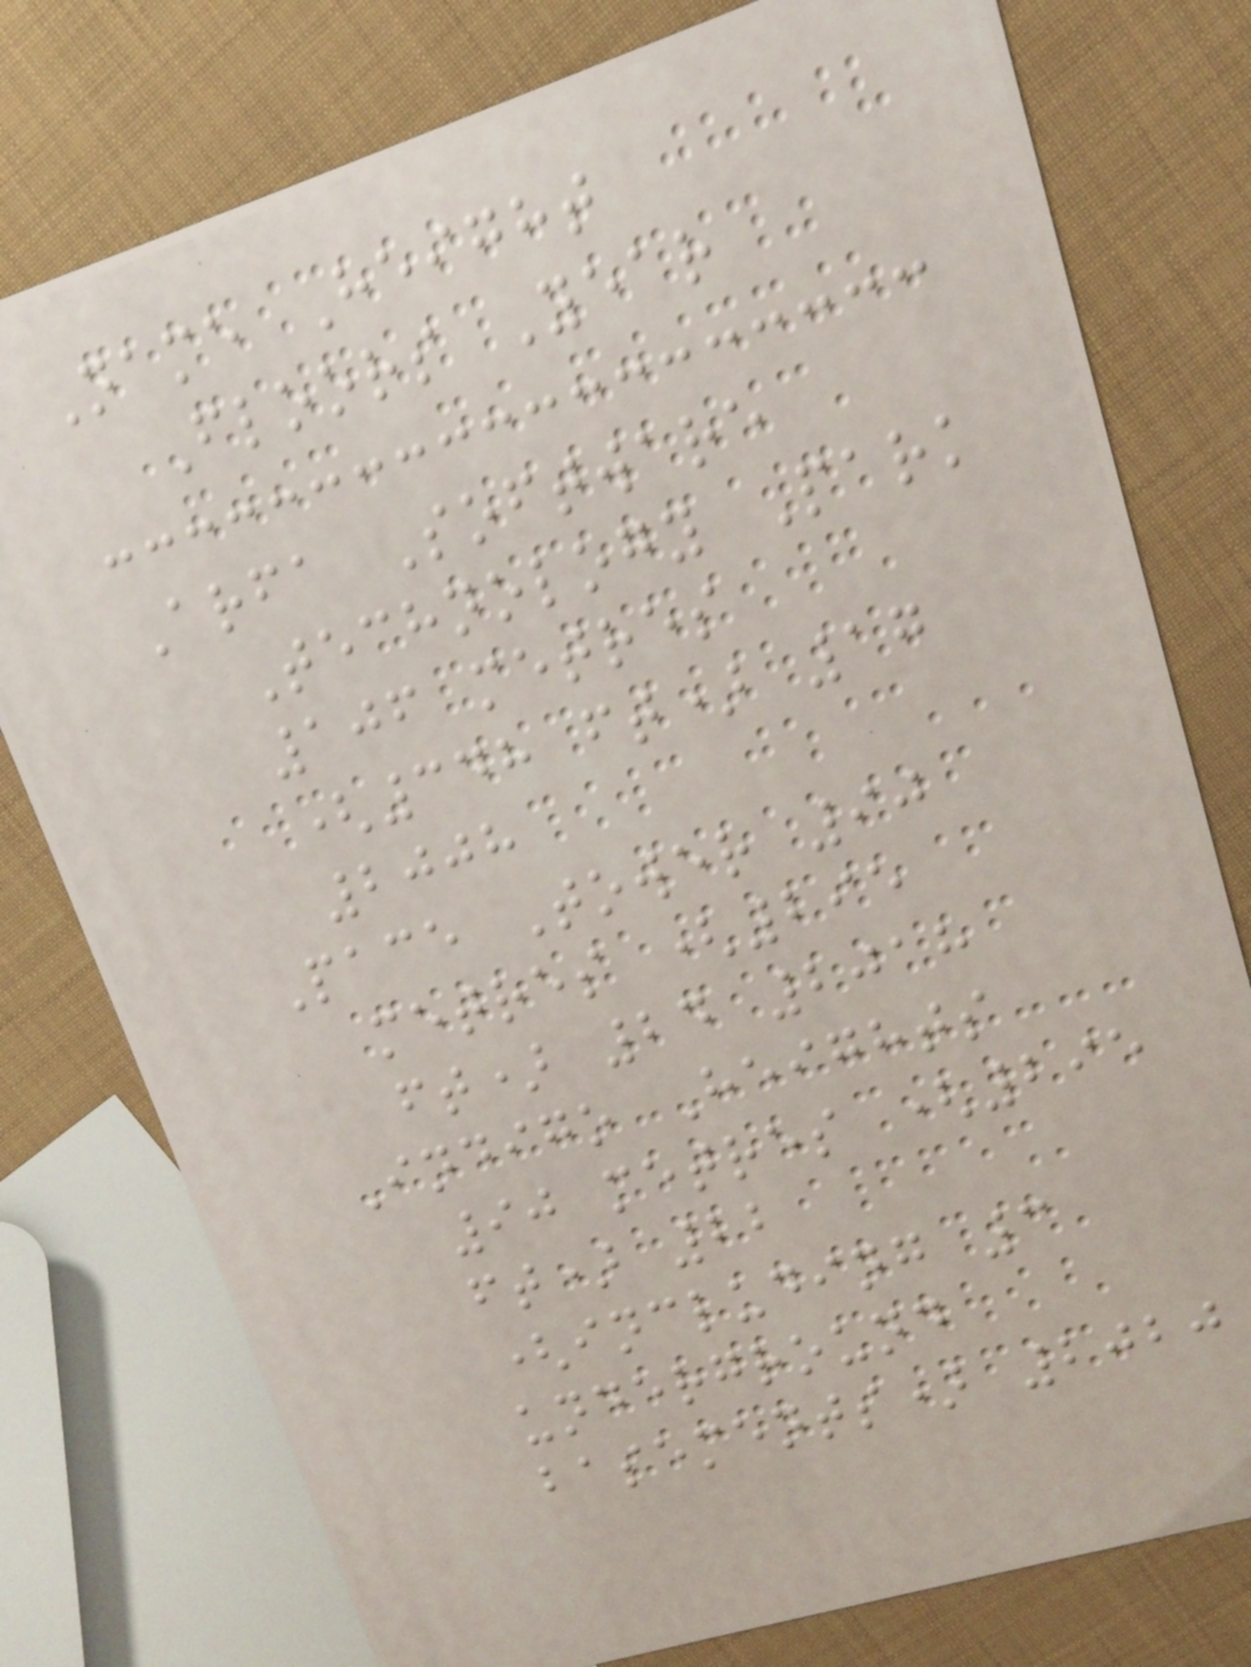Name Height
Floors Year
Arfa Software
Technology Park
106 metres
(348 ft) 17
2008
Pace Tower 90
metres (295
ft) 24 2018
Indigo Heights
90 metres (295
ft) 22
(including 3
underground
basements) 2020
